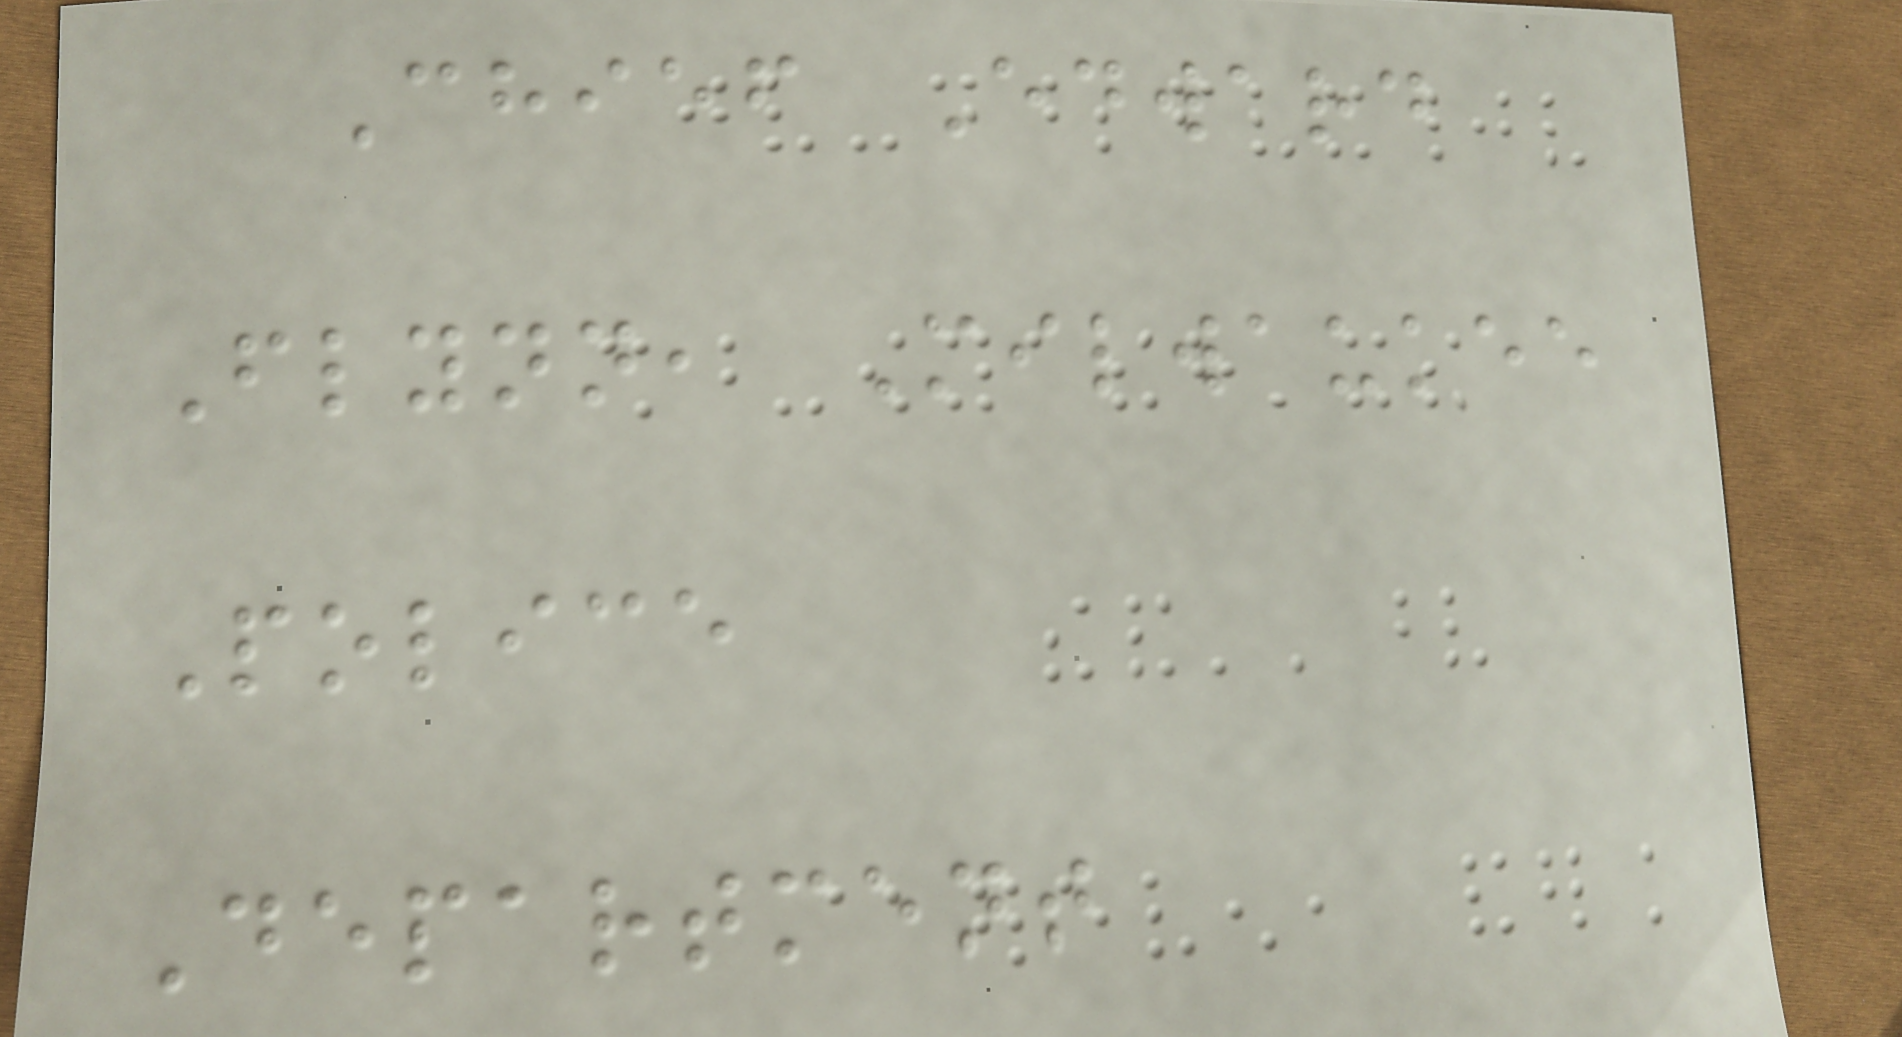Chief Edward
Flynn, Milwaukee
Police
Department
